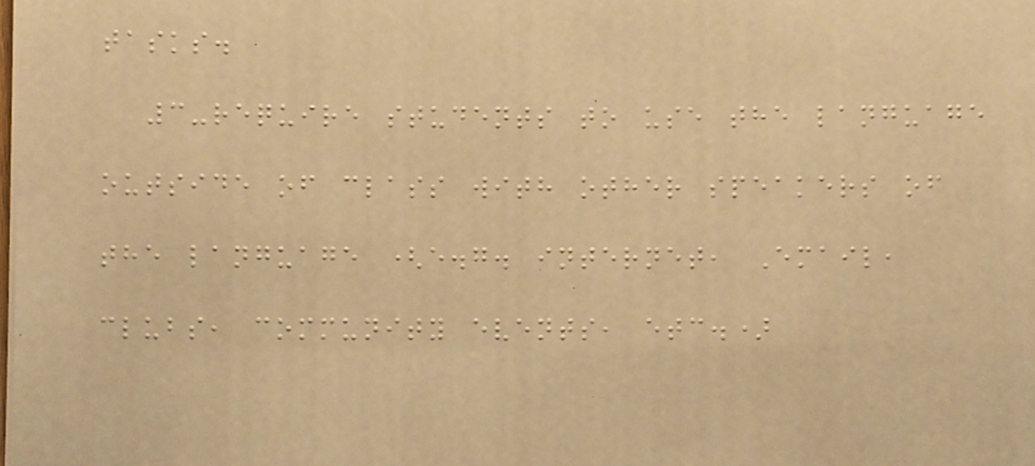tasks.
3-require students to use the language
outside of class with other speakers of
the language (e.g. internet, Email,
clubs, community events, etc.)
